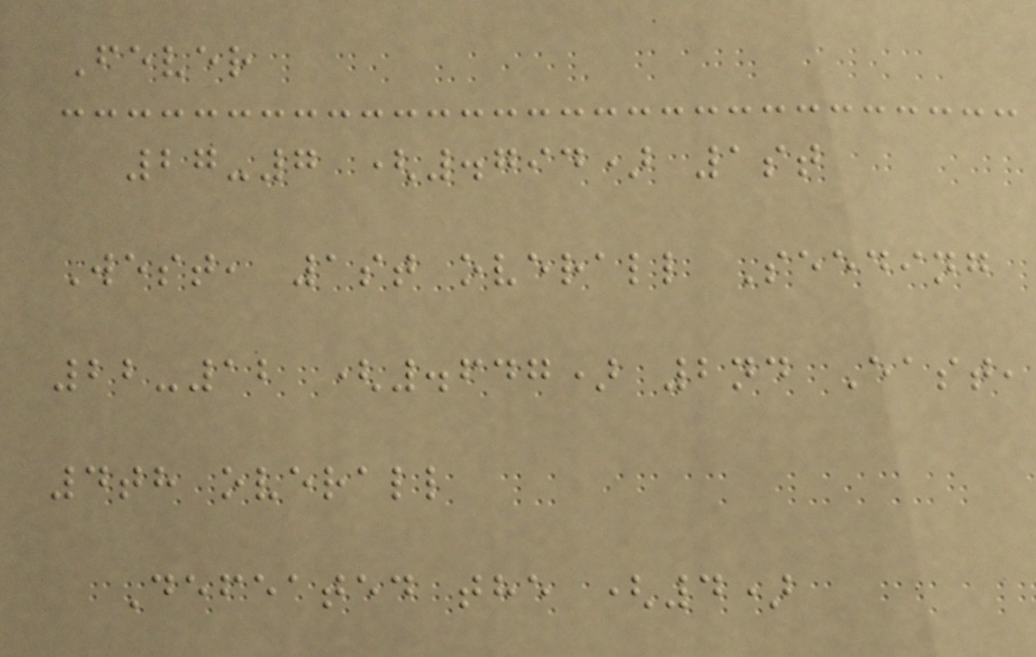Fever
27-7 (.794) 1st
West, 1st overall Seeding
22-12 (.647) 2nd East,
4th overall
Defeated the (4)
